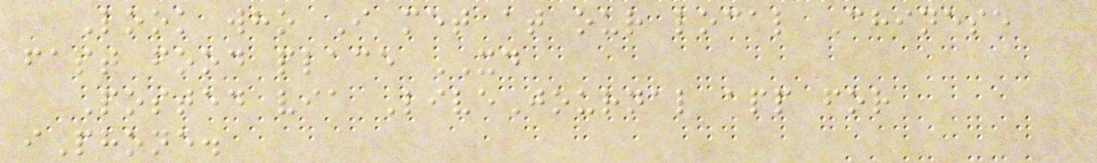Look who I met at our local Chinese
fast food place XD
Posted via LiveJournal app for
iPhone.
